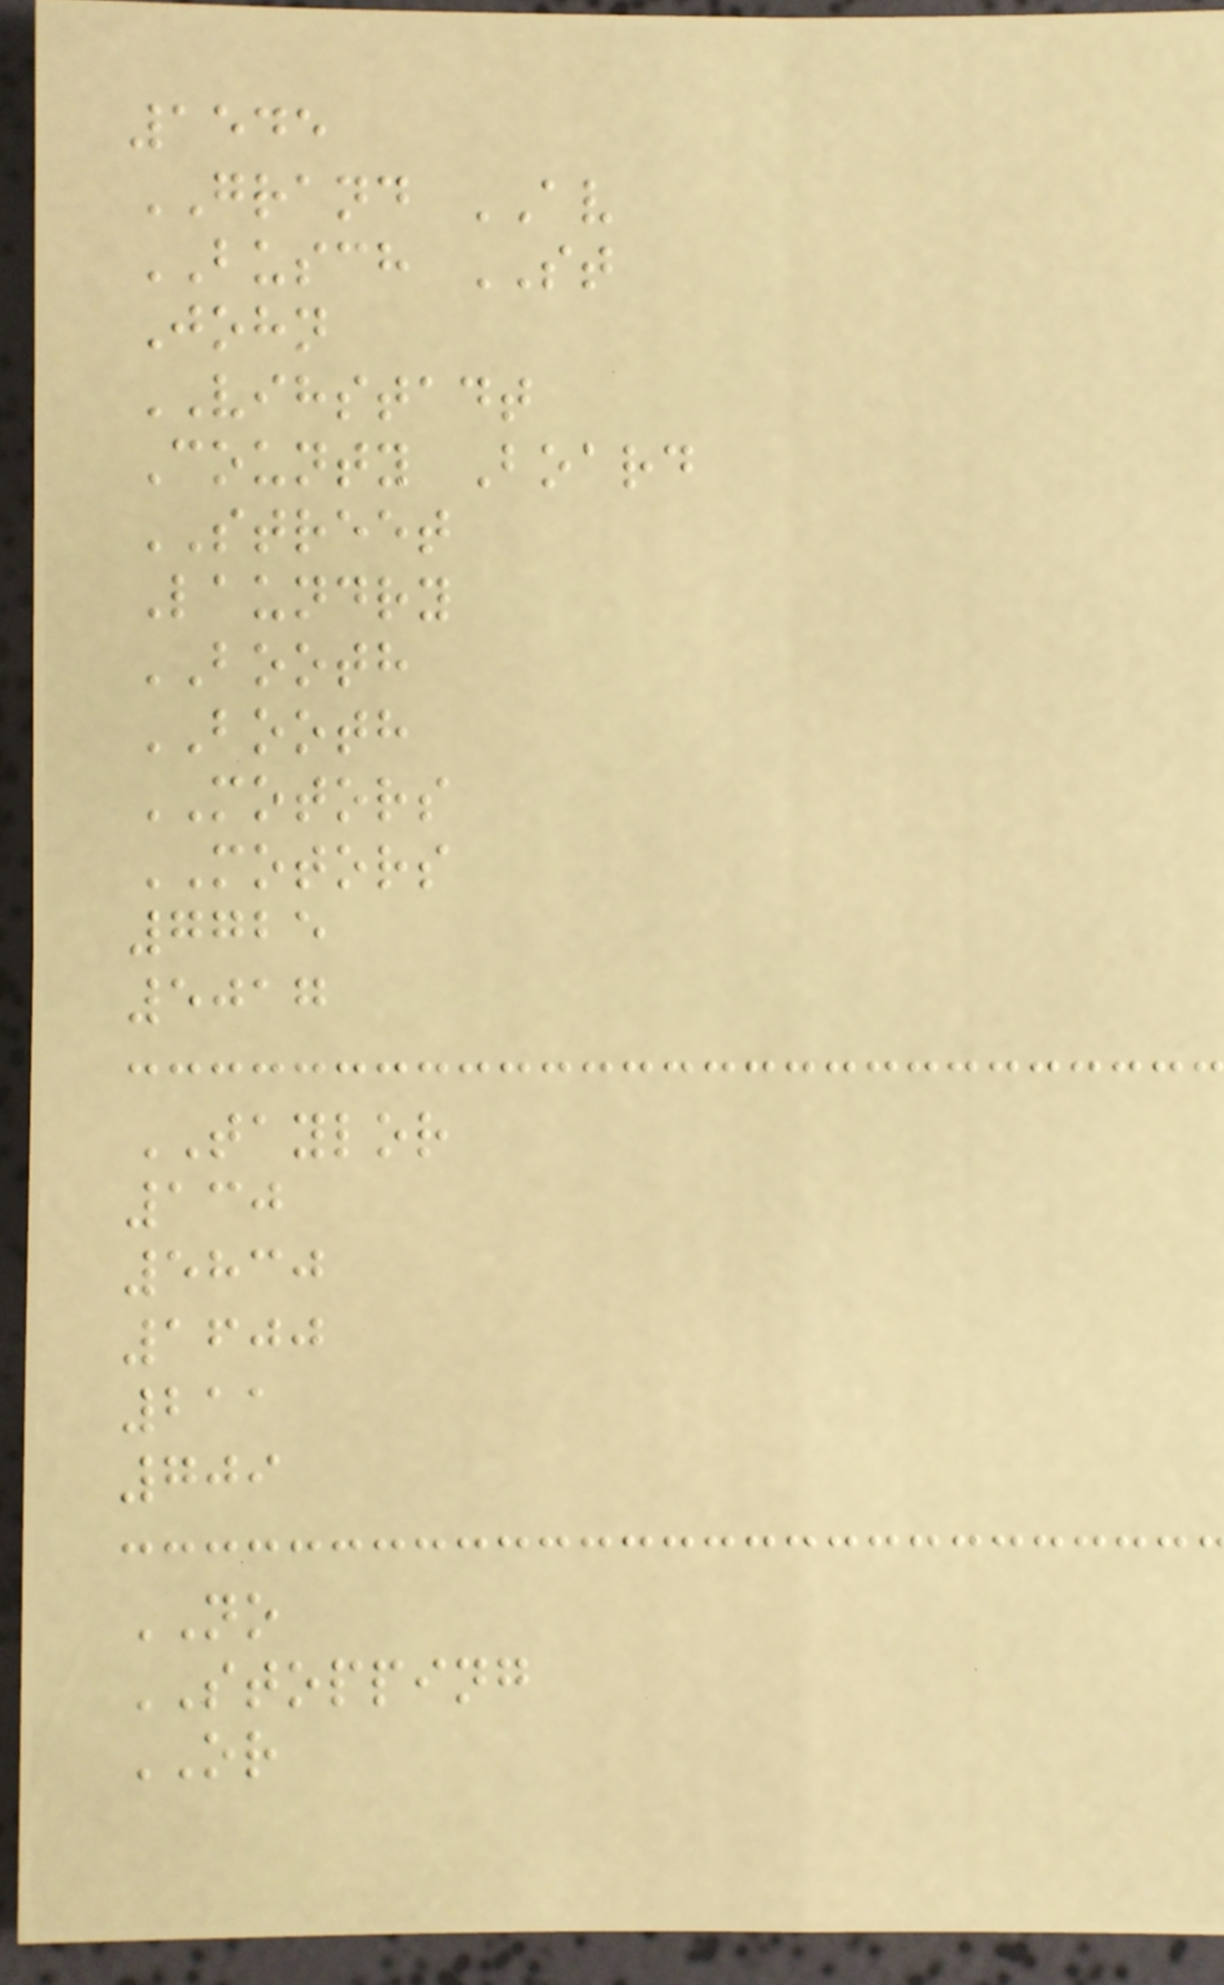1545
GRAND AV
BUSCH ST
John
VIHSTADT
County Board
STREET
Laundry
BOOTH
BOOTH
MOTORS
MOTORS
7725
5017
TAYLOR
130
5830
1600
211
709
NO
STOPPING
OR
